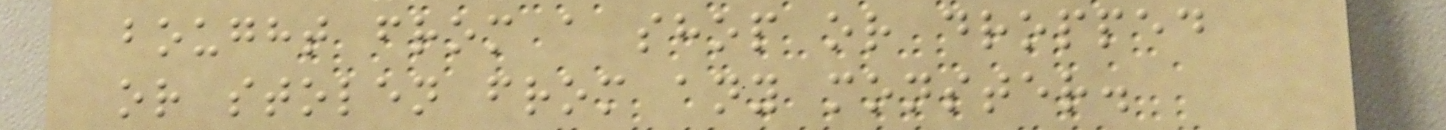bought from a shop or dropped
or stolen from any monster.
